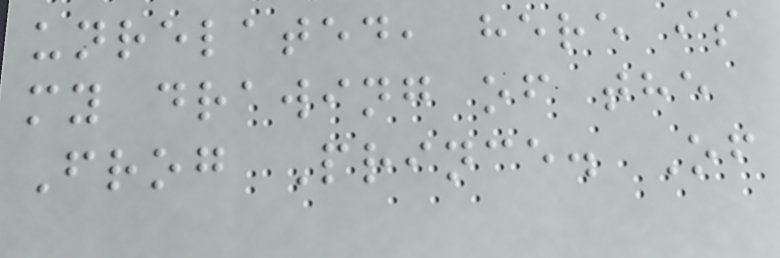unrelated, here is
my drawing of the
Frog Prince. Of
